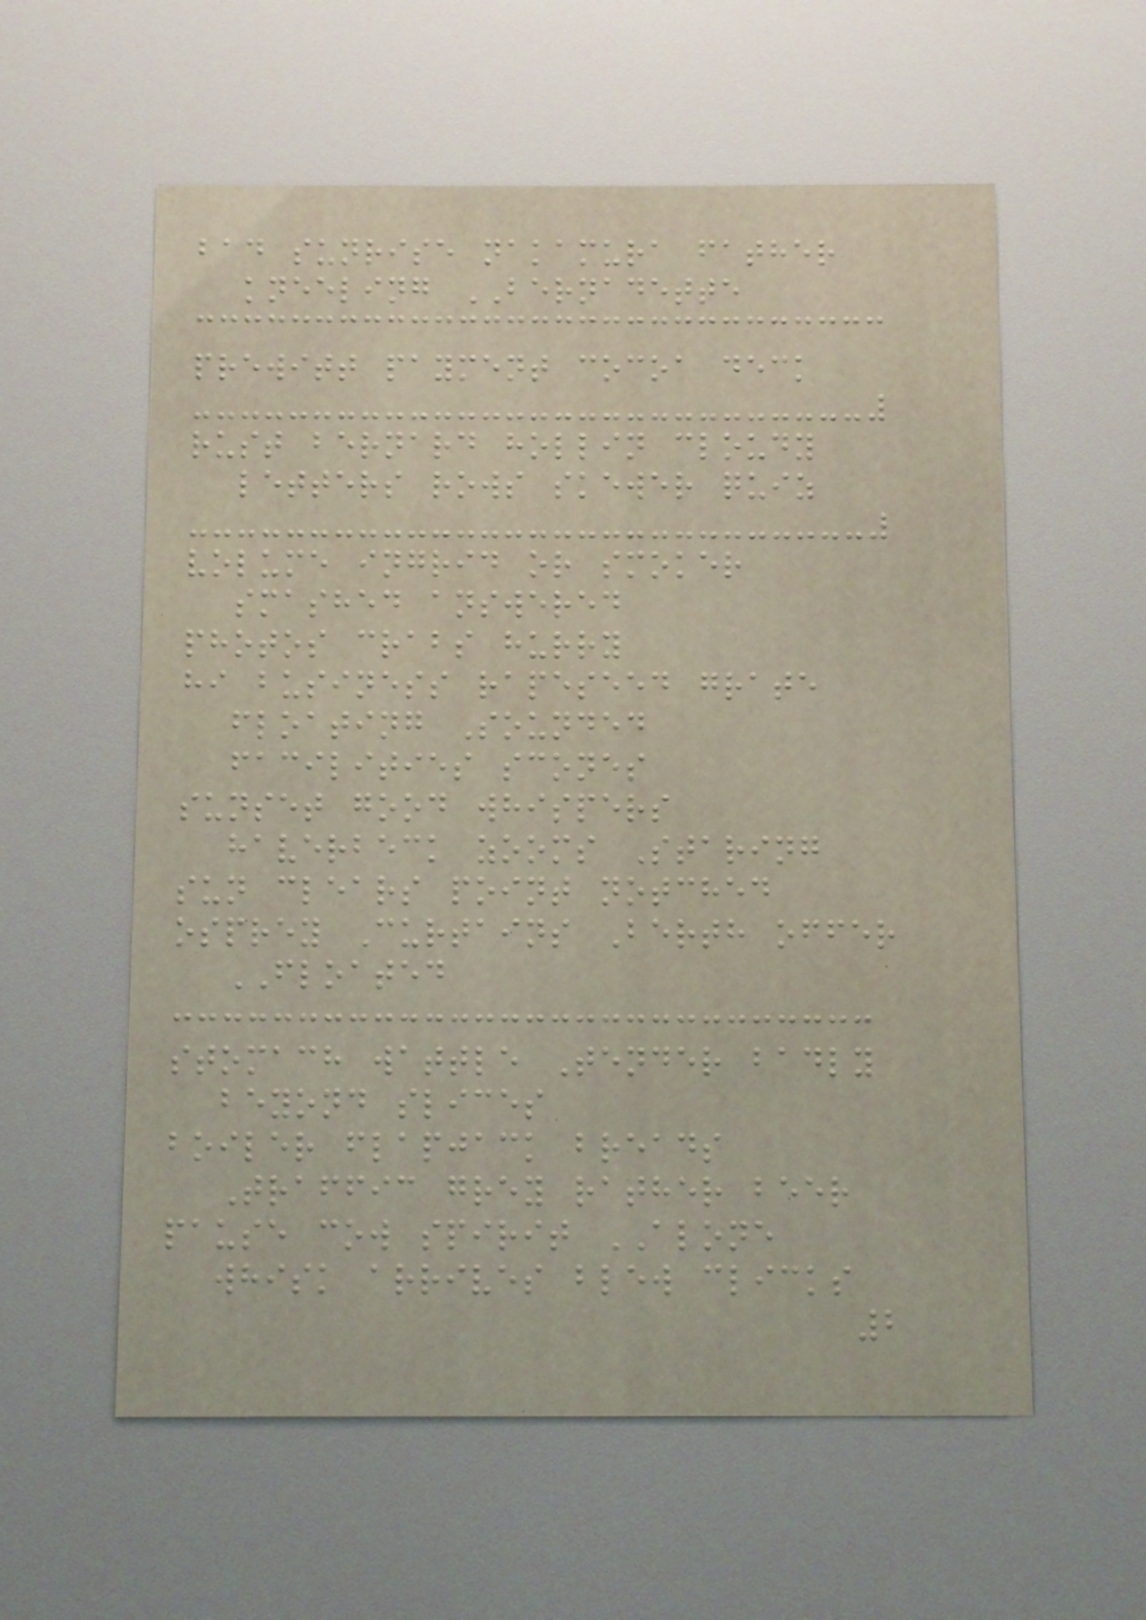bad sunrise nakamura father
kneeling BERNADETTE
prewitt payment cocoa deck
rust bernard hollin cloudy
letters rows skewer quiz
volume ingrid or smoker
smashed answered
photos crabs hurry
hi business rapeseed grate
floating Sounded
facilities scones
sunset good whispers
haverbeck zooms Staring
sun clears point notched
osprey Curtains Berth offer
FLOATED
stomach wattle Tender badly
beyond slices
boiler flapjack breads
Traffic grey rather beer
pause cow spirit ALONE
whisk arrives blew clicks
2
